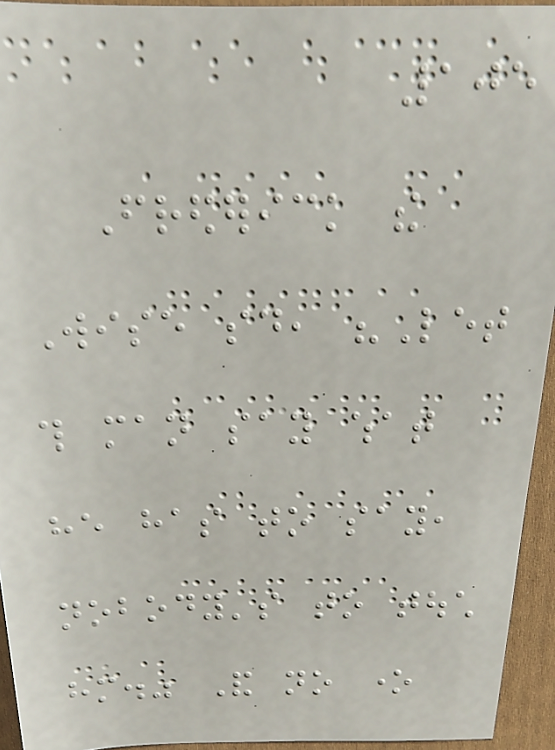105
Frederick the
Wise said, "Let
this man say what
he has to say,
nobody's to touch
him." And no one
